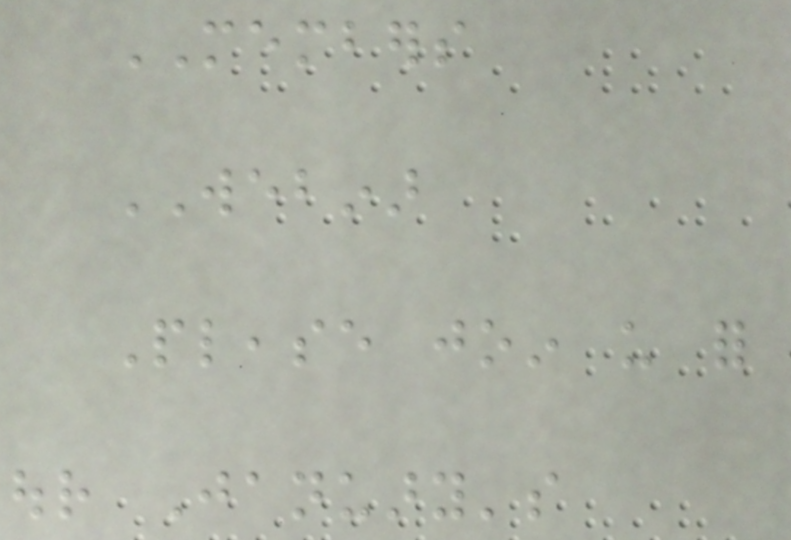MEMBERS
WEBINAR
Please join us for
our January's
